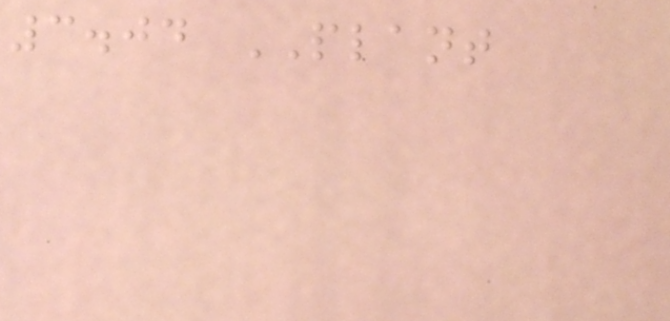3.04 PLANT
